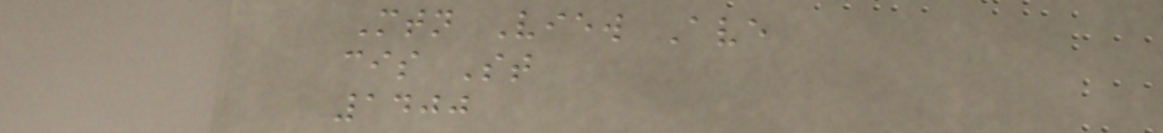Mtn View Ave
cis St
1400
